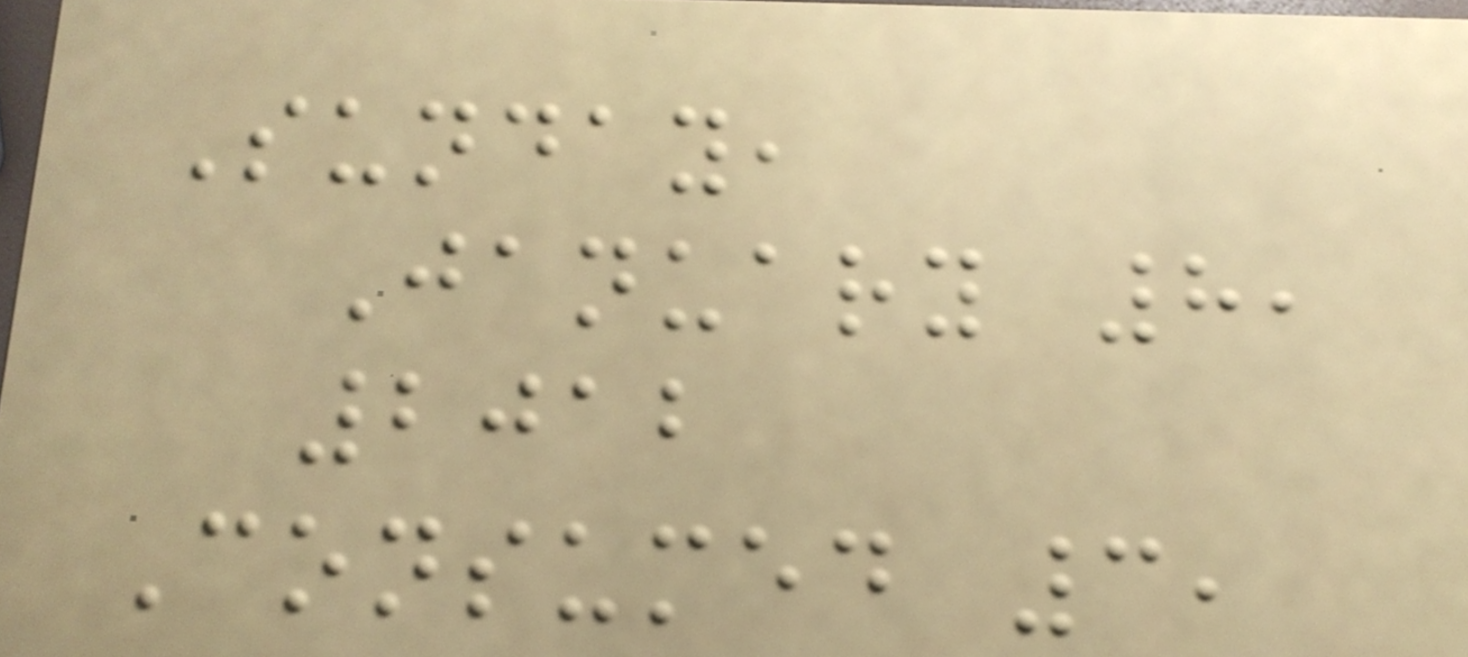Sunday,
January 8,
2012
Consumed 3,
